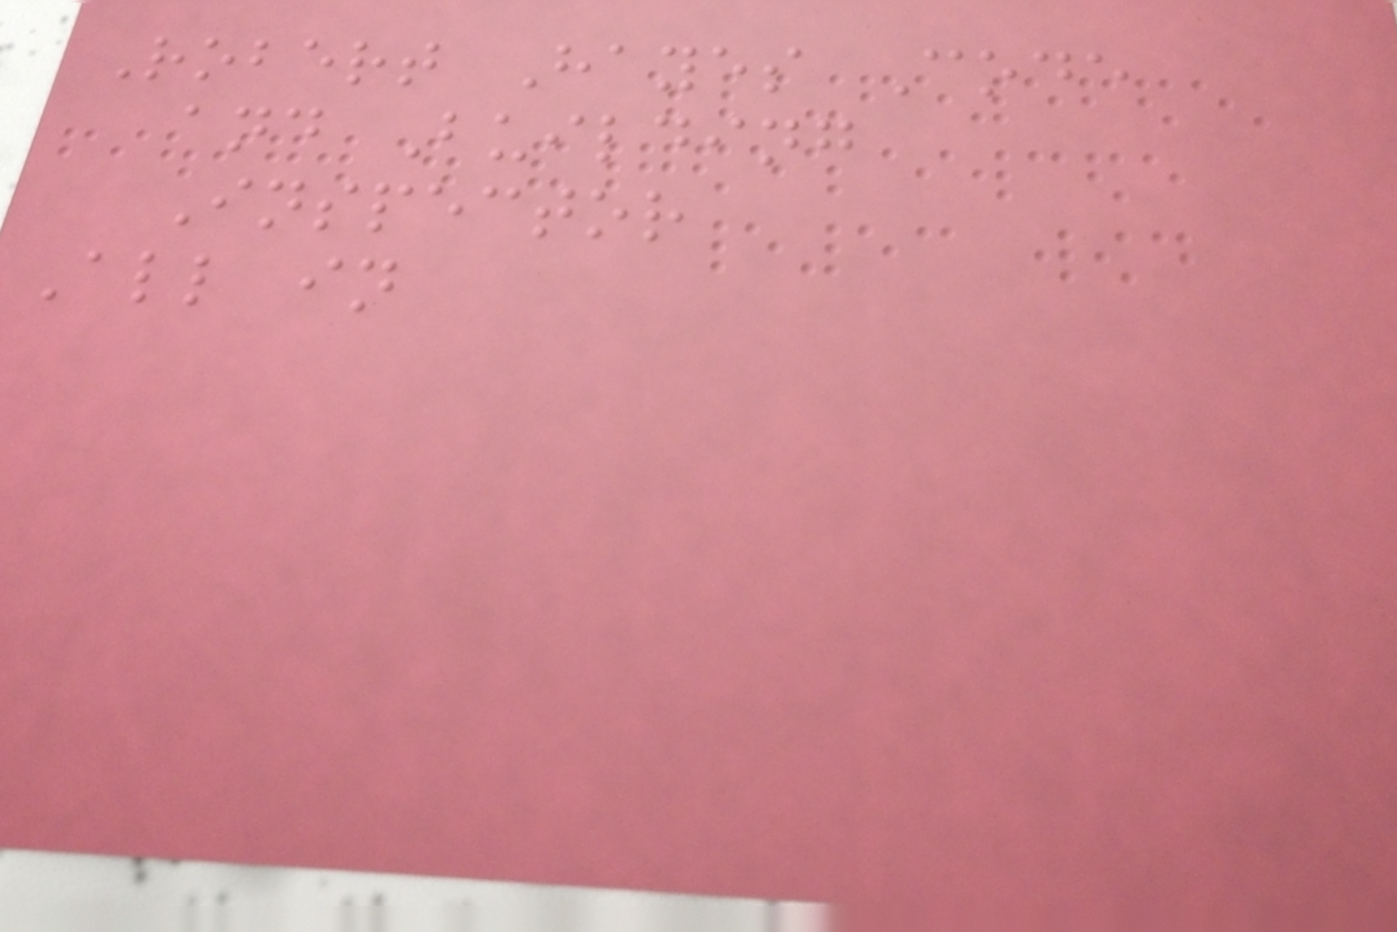Robert Hayes Code
and Building
Inspector
All in
